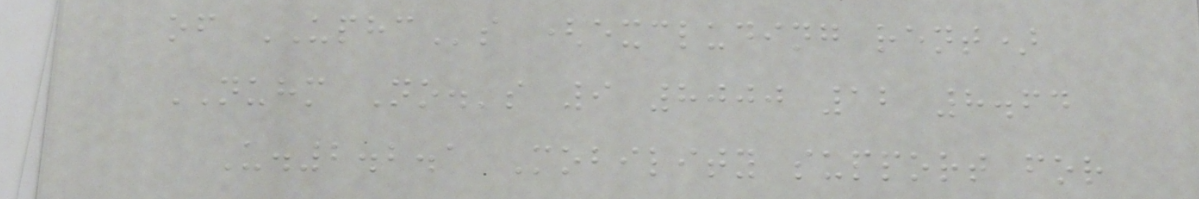of UPHCs (excluding rent)
NUHM No.'s 9 8000 12 8.64
U.2.2.1 Mobility support for
